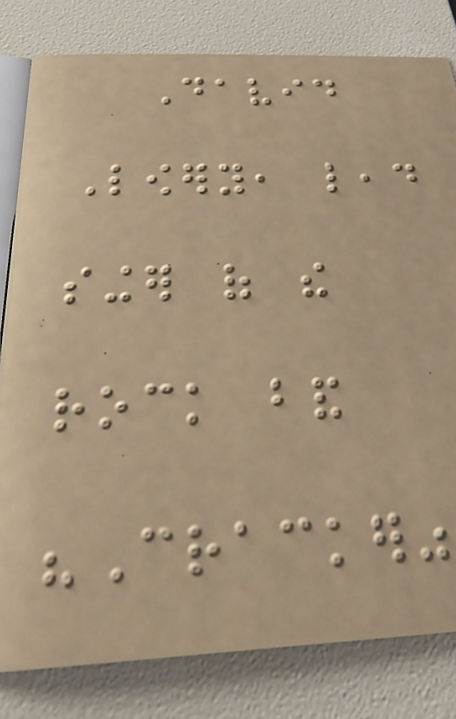David
Lowery, lead
singer of the
rock band
"Cracker"
